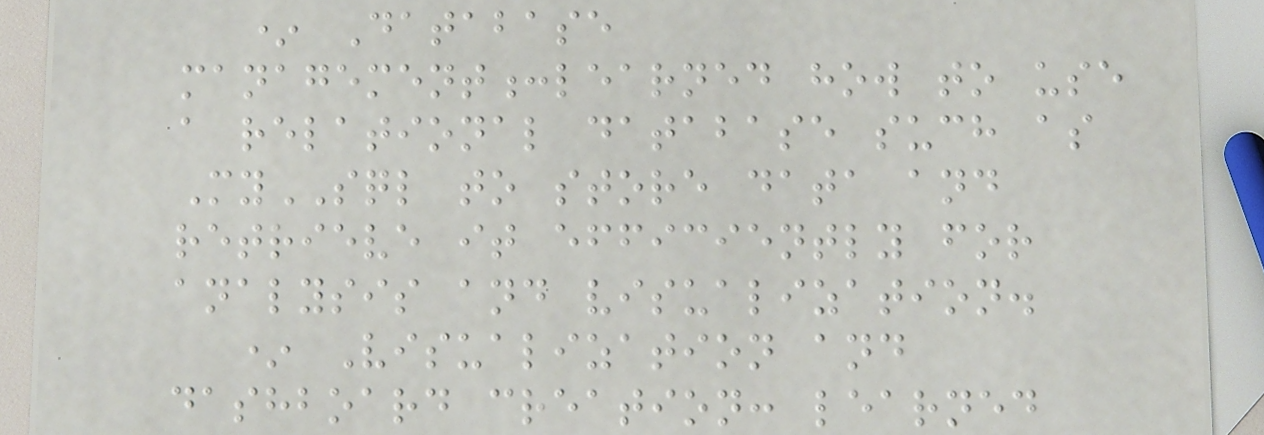* Database
management:learned how to use
a relational database such as
MySQL to store data and
retrieve it efficiently for
analysis and visualization.
* Visualization and
dashboard creation: learned
